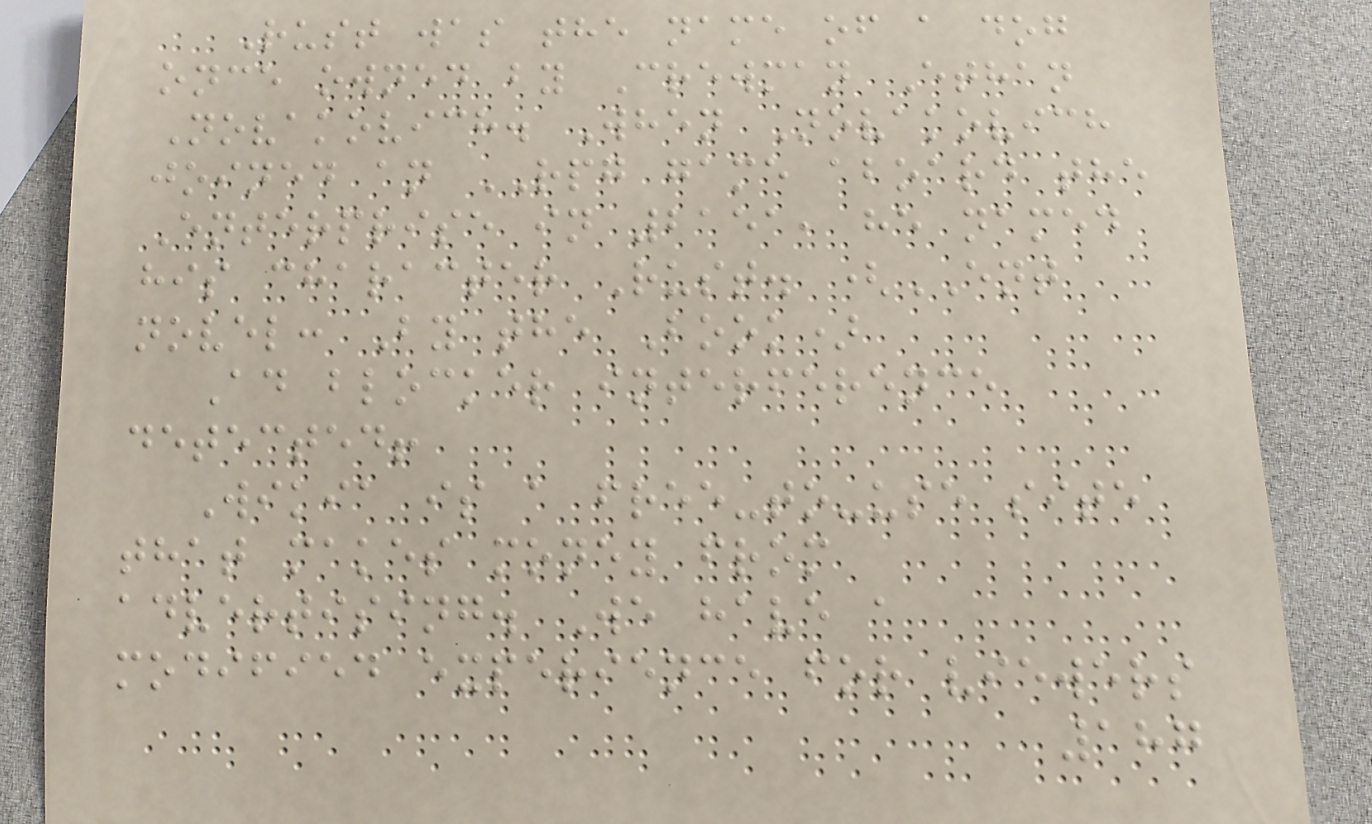Rust was the name of a dog
once owned by Crewman Ethan
Novakovich. When Novakovich
joined an RPG game aboard the
Enterprise in 2151, he named
his character Rust. (ENT
novel: By the Book)
Ad blocker interference
detected!
Wikia is a free-to-use site
that makes money from
advertising. We have a
modified experience for viewers
187
